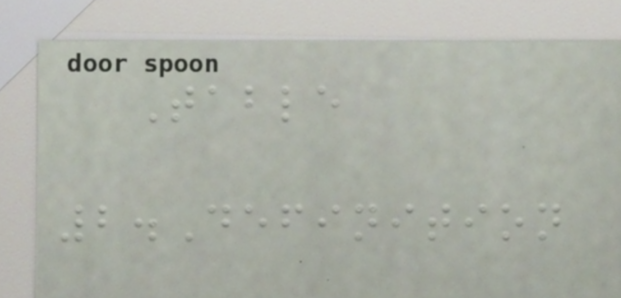Table
2.Definition
